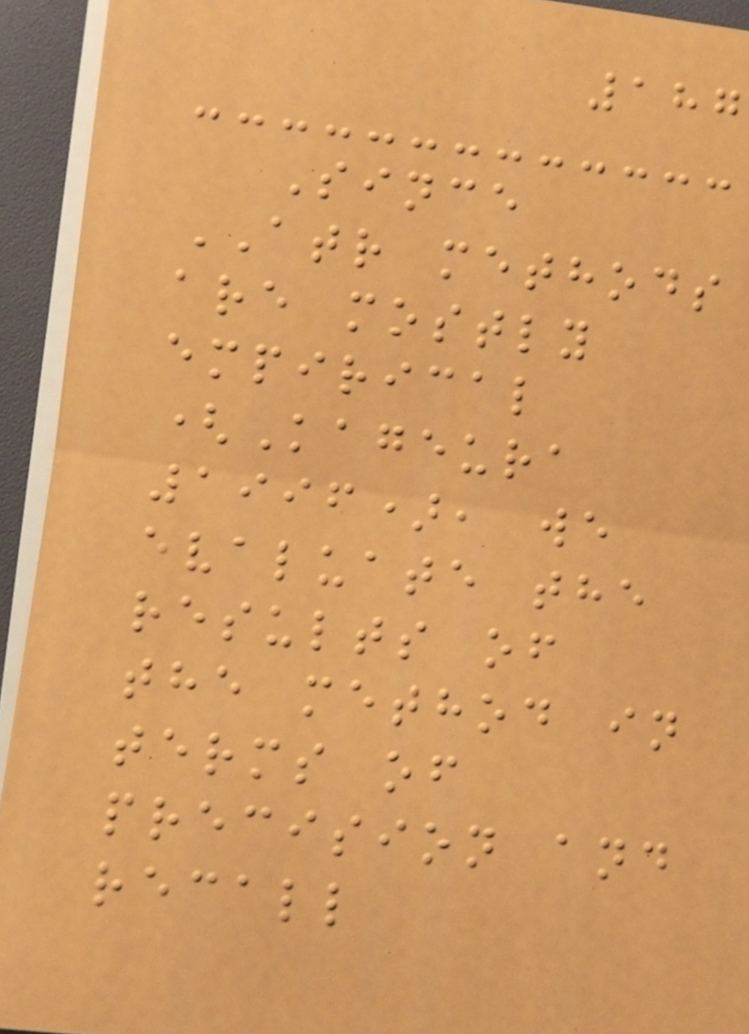187
Since
ATR methods
are mostly
empirical
(Kageura
1996), we
evaluate the
results of
the method in
terms of
precision and
recall
